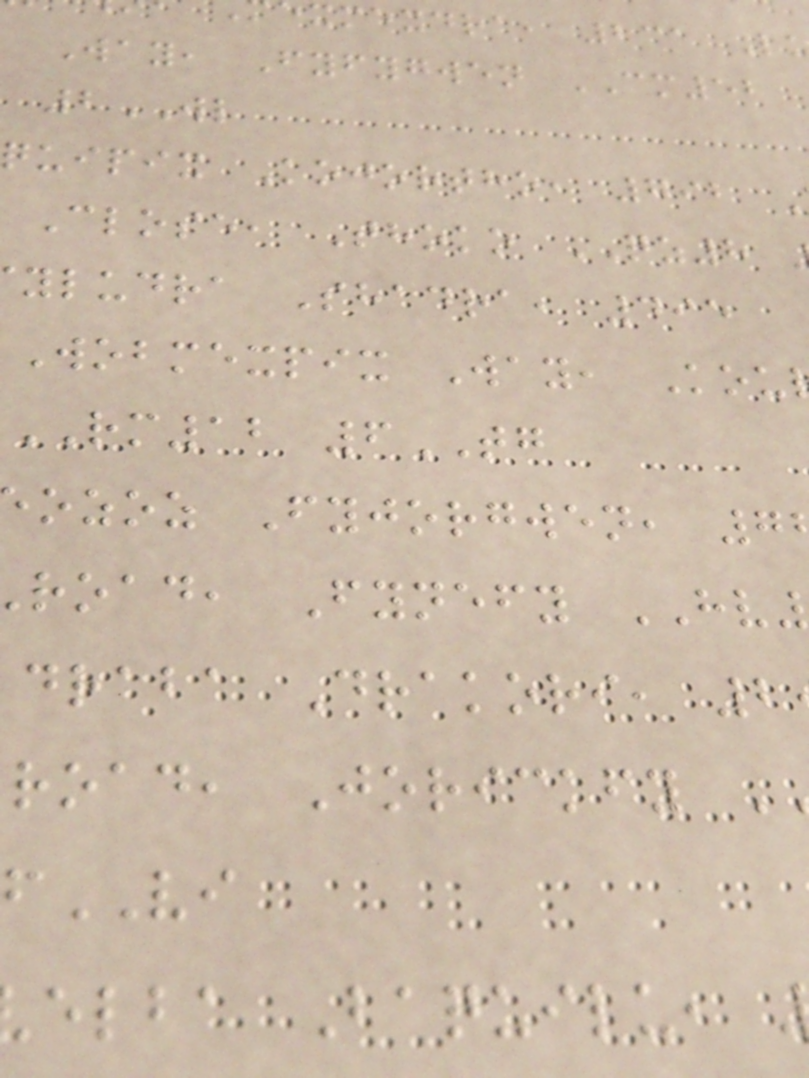xmexdra, 231 L
Way, Fyfygwen CM52
2WL
quipix Kojortho, 792
Close, Thoko QZ8
yludra Shadra, 495
Wobmexpix Way, Kou
RM12 6TG
ozoz Fyjorgwen, 7
road, Fynefy HV
draba Drakori, 2
road, Jorickfy
VI
elba Baquilu,
